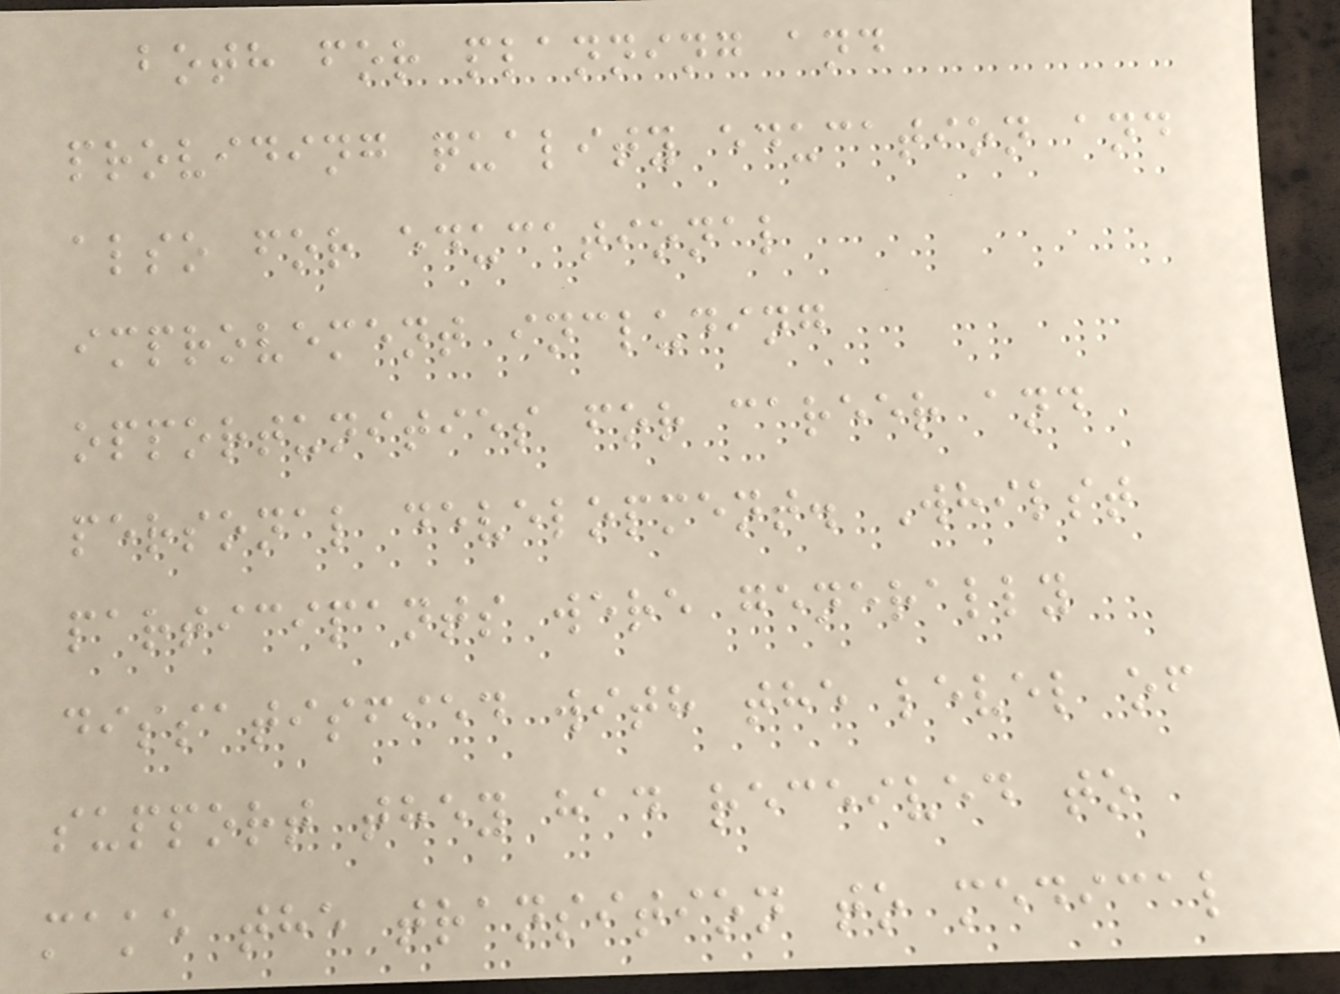both for planning and
providing quality education and
also for educational
improvement including
opportunities for career and
personal development. Whilst
participants were generally
dissatisfied with the level of
support they had received to
make the transition to medical
